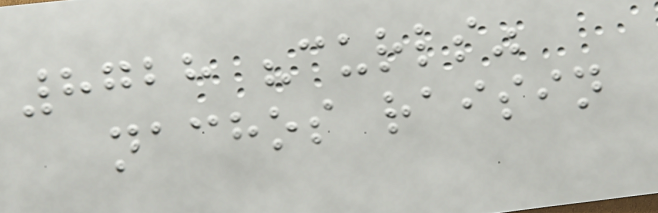8728 "curls"
nachos raisin
